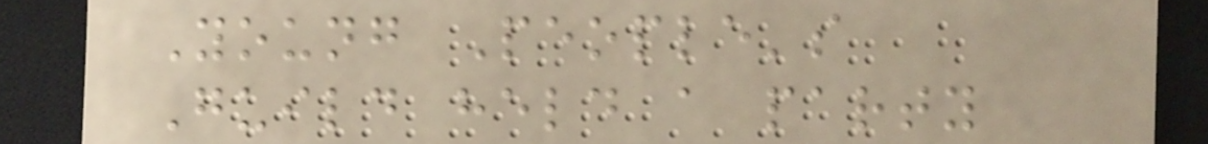Young People's
Guild held a party
